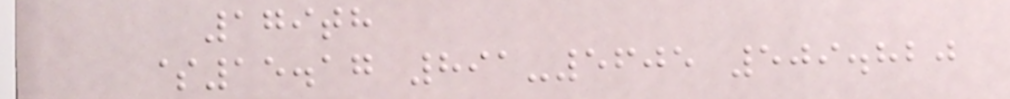179th
$15.17 891-5605 509.820
